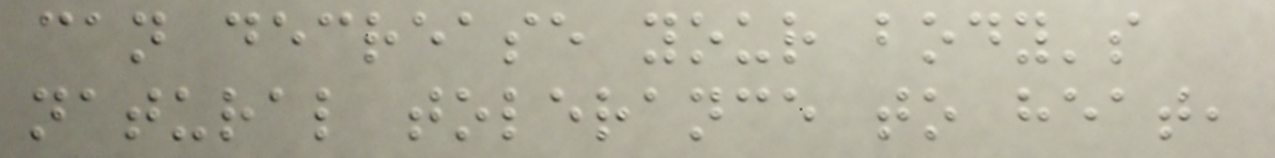can decrease your body's
natural tolerance to heat,
